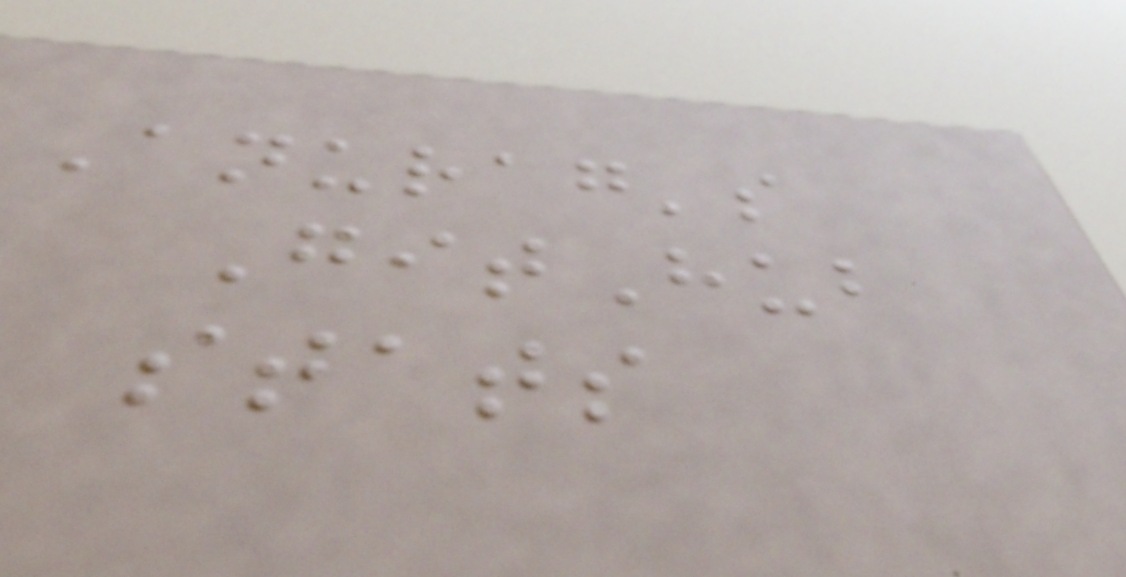Anurag's
GitHub
stats
